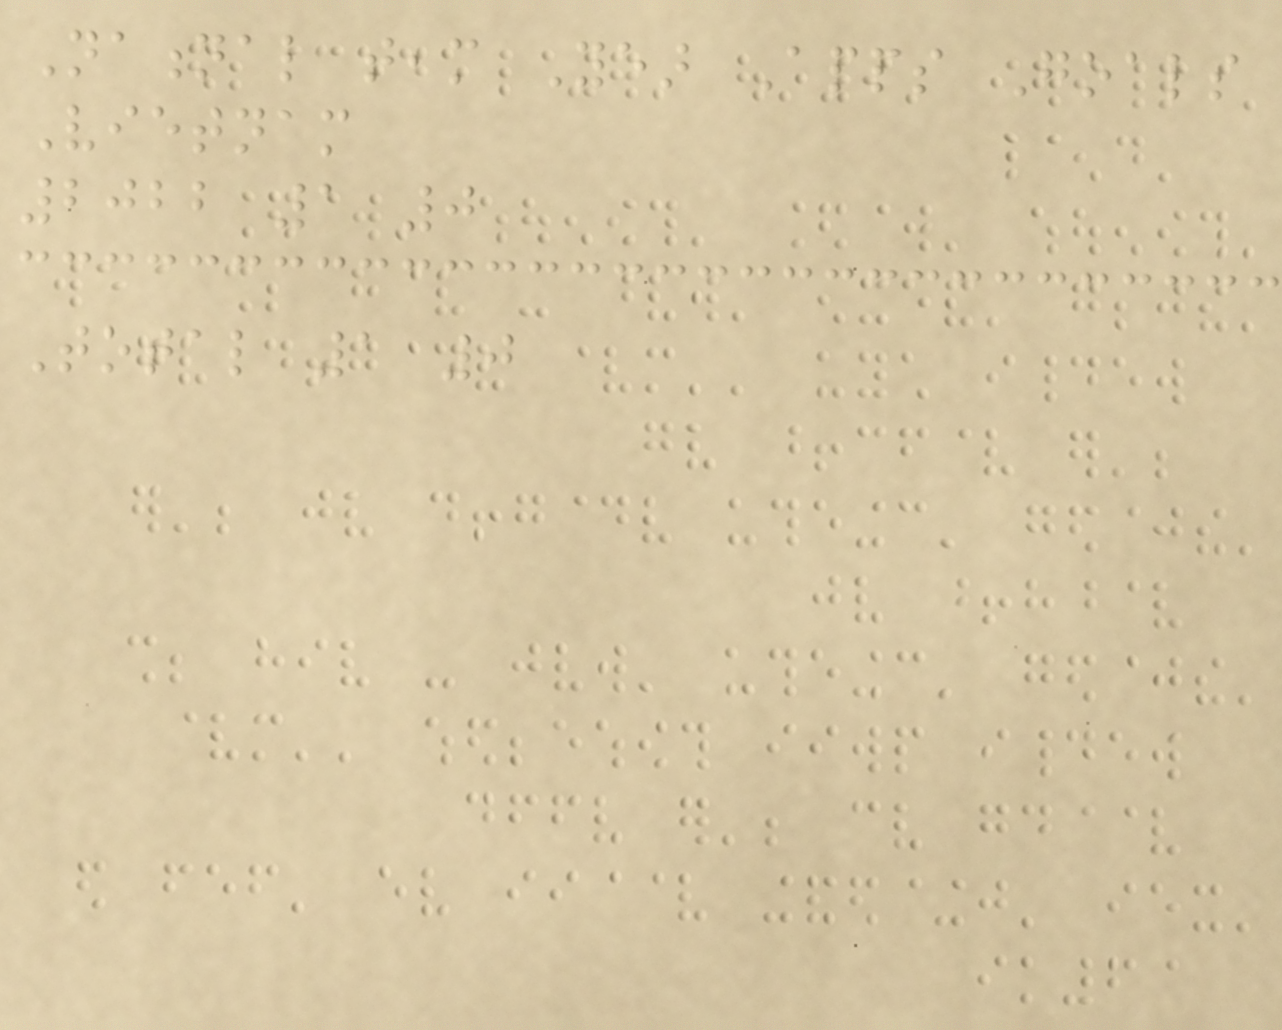National team Year Apps Goals
Vietnam
2022 1 0
Total 1 0
